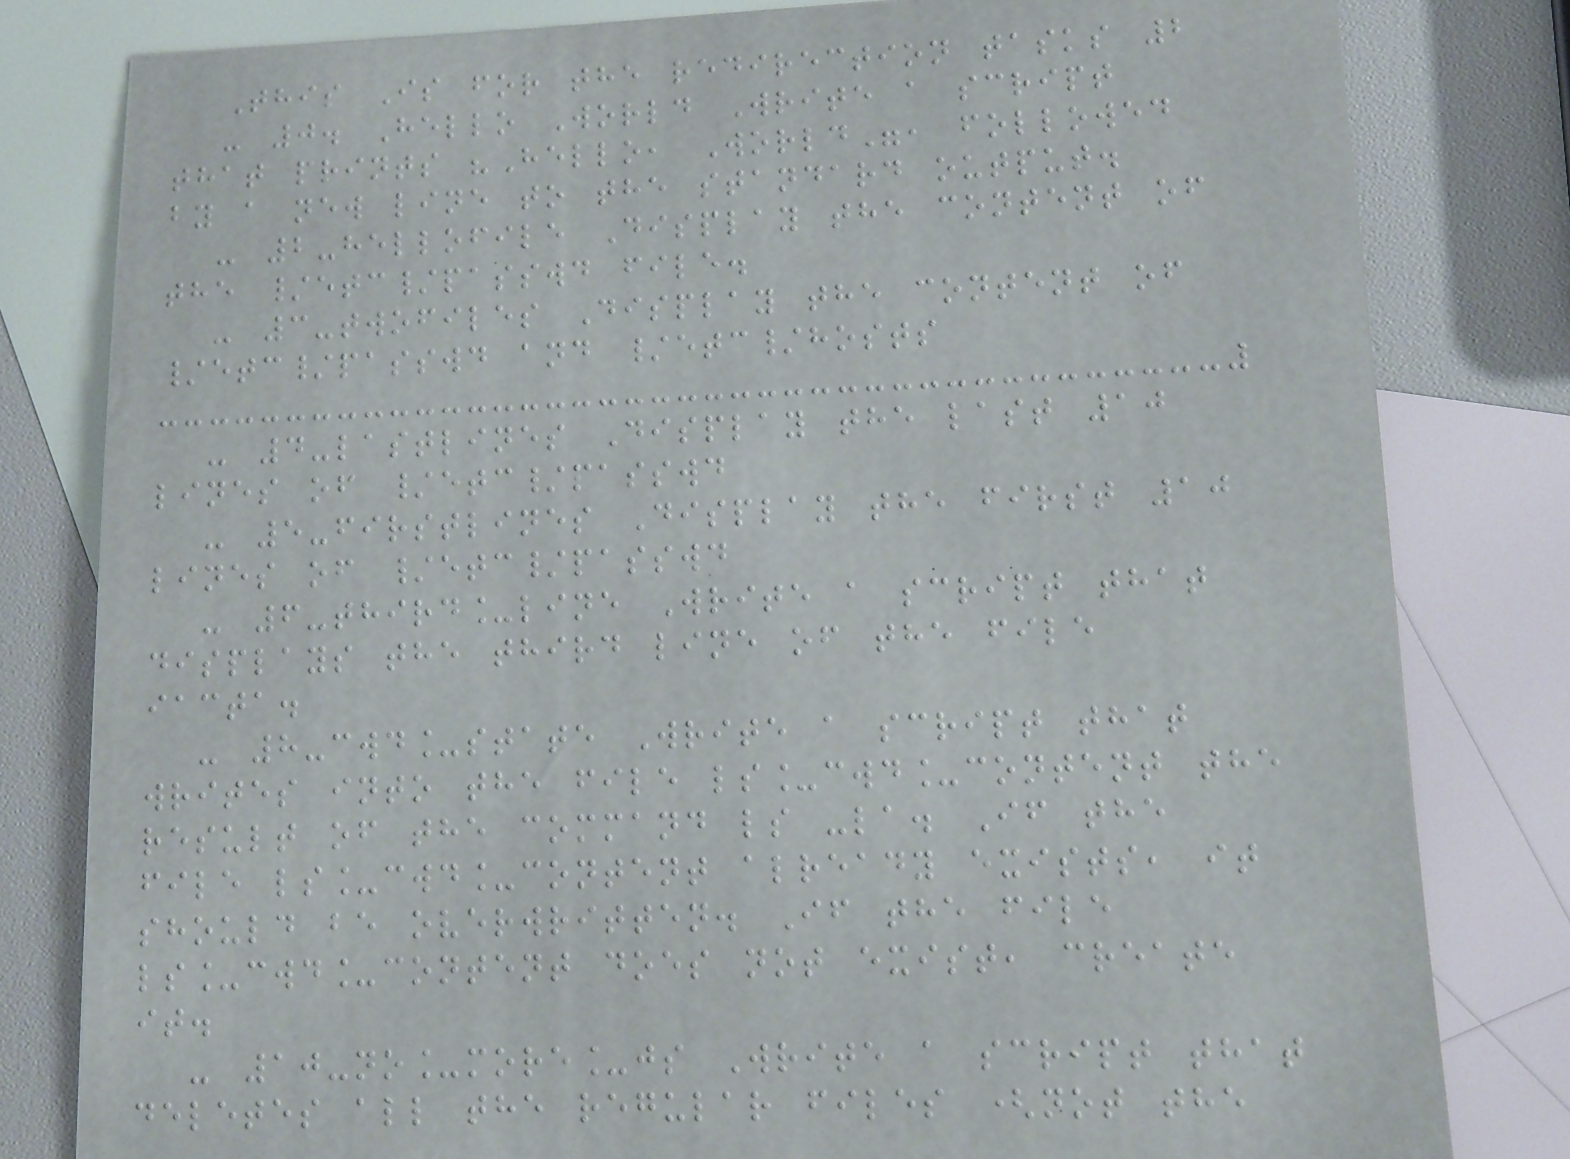This Is for the redirection tasks 2
- 0. Hello World Write a script
that prints "Hello, World", followed
by a new line to the standard output.
- 2-hellofile Display the content of
the /etc/passwd file.
- 3-twofiles Display the content of
/etc/passwd and /etc/hosts
- 4-lastlines Display the last 10
lines of /etc/passwd
- 5-firstlines Display the first 10
lines of /etc/passwd
- 6-third_line Write a script that
displays the third line of the file
iacta.
- 8-cwd_state Write a script that
writes into the file ls_cwd_content the
result of the command ls -la. If the
file ls_cwd_content already exists, it
should be overwritten. If the file
ls_cwd_content does not exist, create
it.
- 10-no_more_js Write a script that
deletes all the regular files (not the
